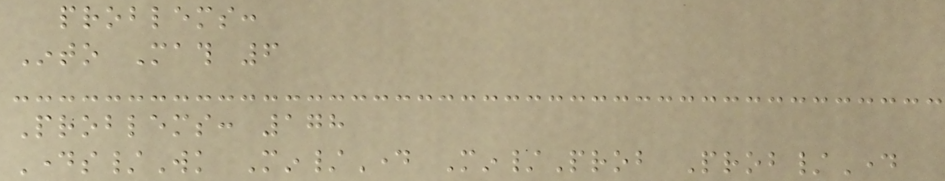problems:
Into Math 6
Problems: 178
Days/Wk Min/Day Min/Prob Prob/Day
